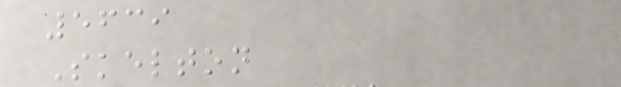5639
Skelton
